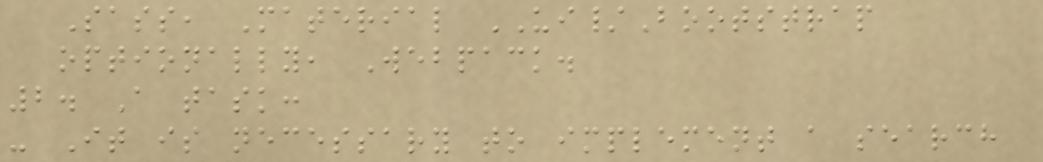Sass, Material UI/Bootstrap
optionally, Webpack.
2. A task:
- It is necessary to implement a search
